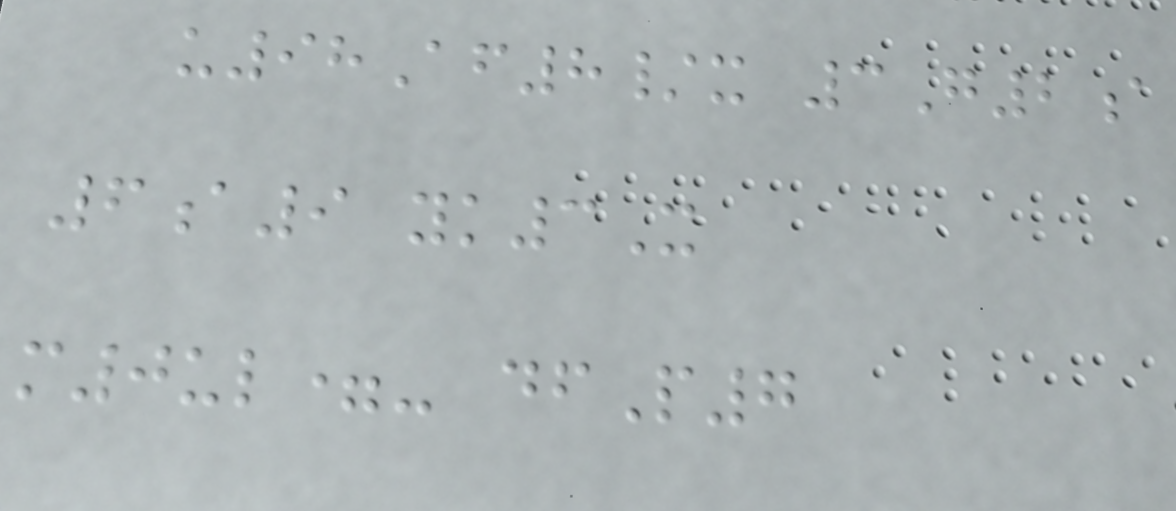u98Af8/x 3G2a
6a9 yk3X
m0ul=- dfP7
